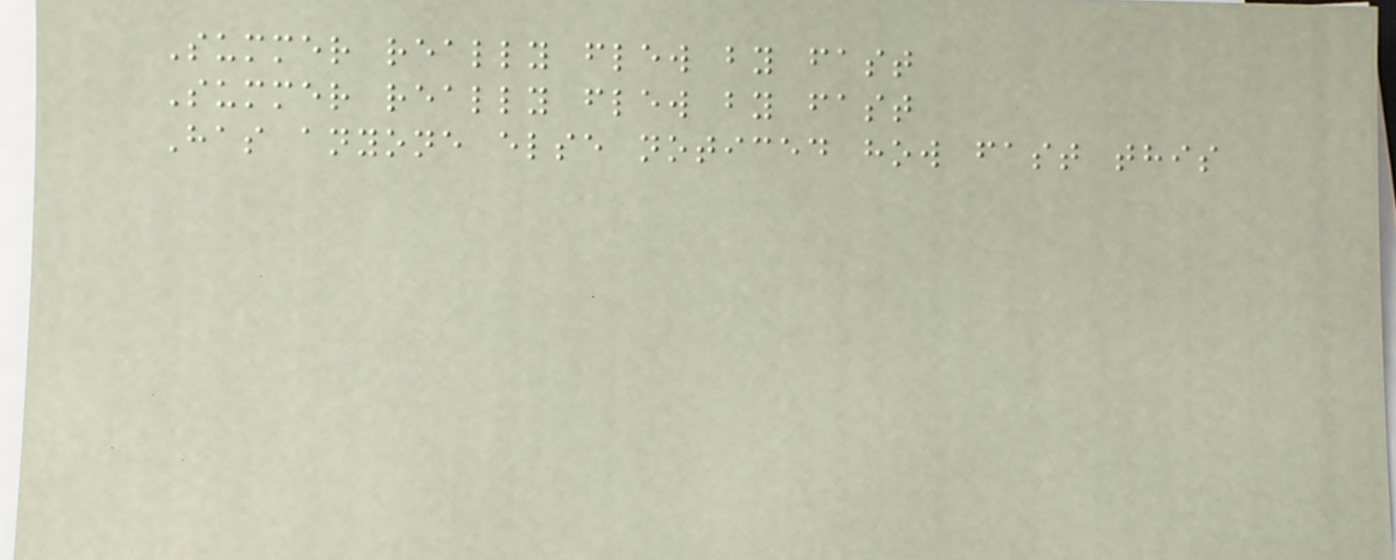Summer really flew by fast
Summer really flew by fast
Has anyone else noticed how fast this
